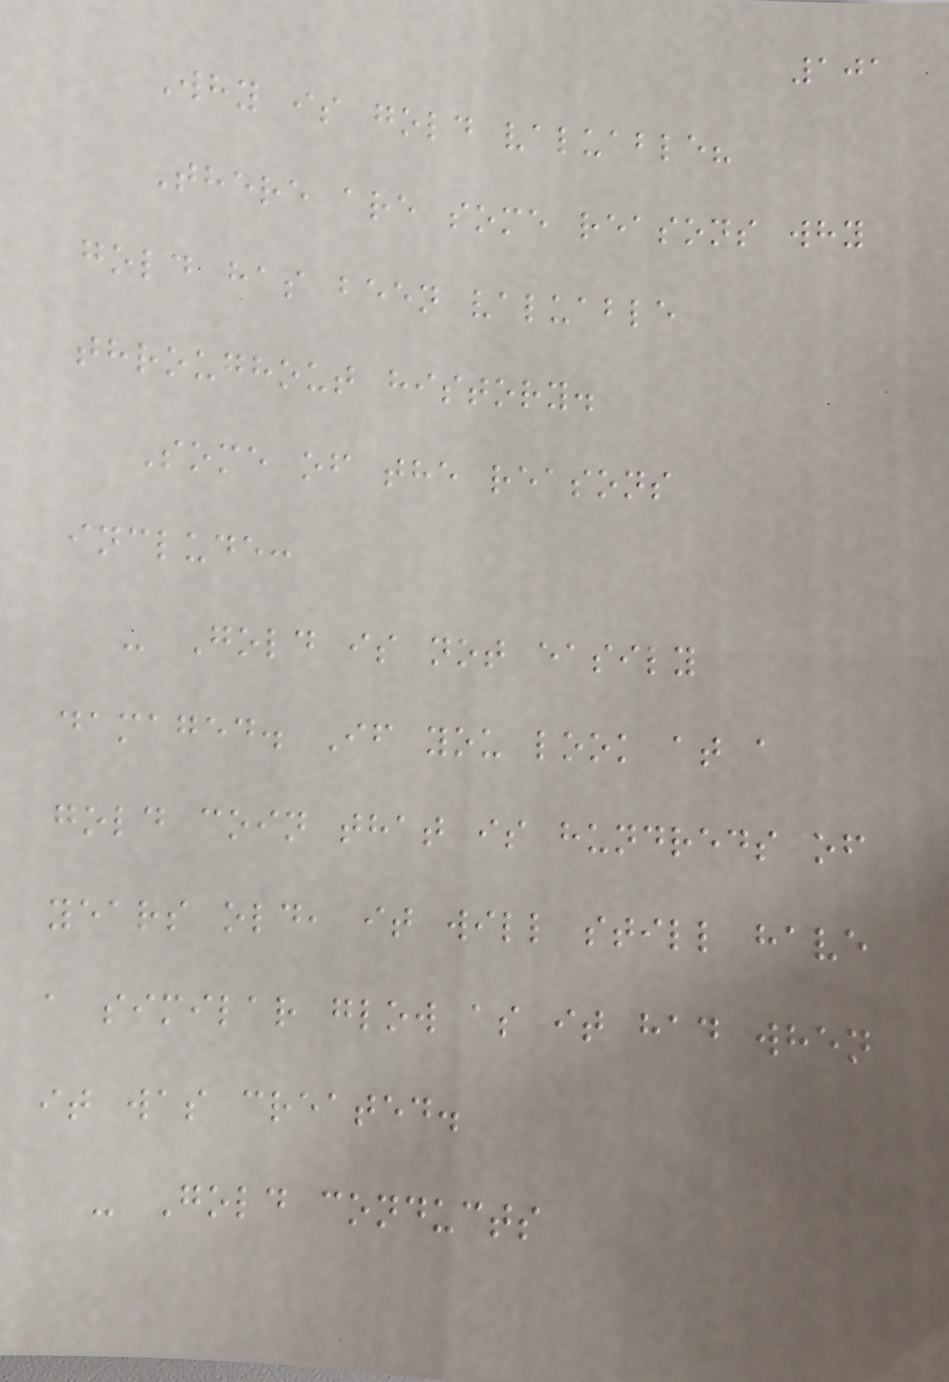101
Why is gold valuable?
There are some reasons why
gold has been valuable
throughout history.
Some of the reasons
include:
- Gold is not easily
damaged. If you look at a
gold coin that is hundreds of
years old, it will still have
a similar glow as it had when
it was created.
- Gold conducts
